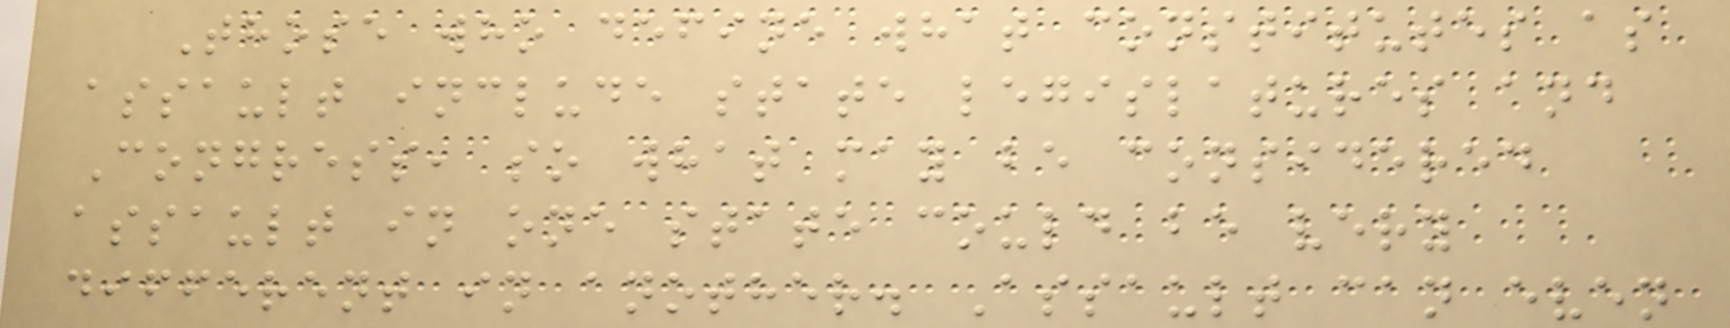Those who define what constitutes as
assault include state legislatures and
Congress, so what may be considered
assault in one state could be very
different in another. Assault can even
